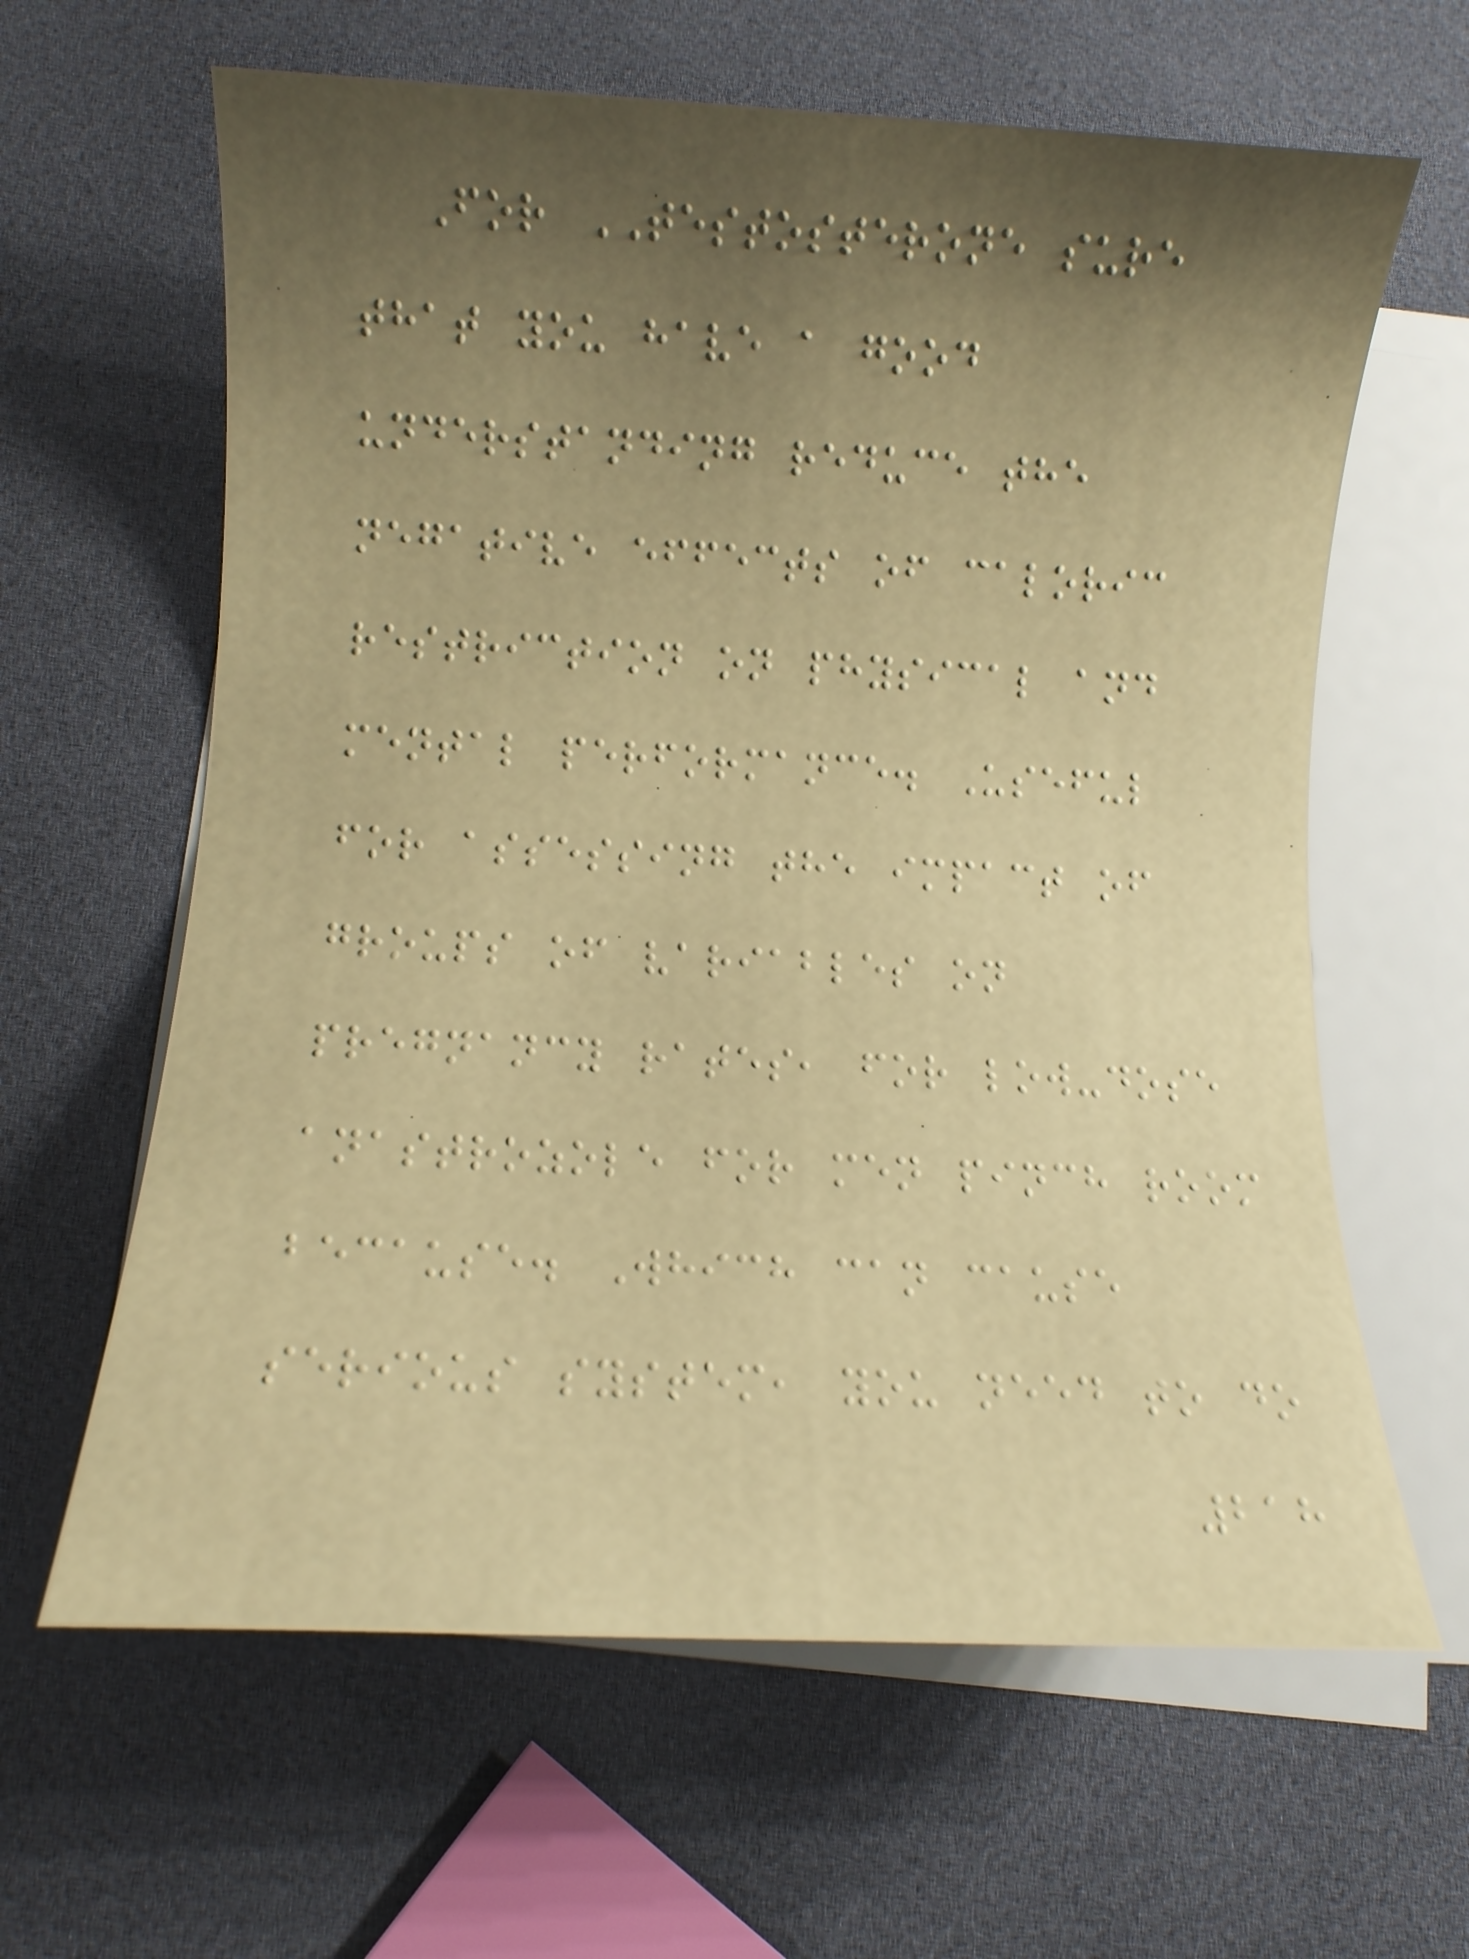For TESTOSTERONE sure
that you have a good
understanding reduce the
negative effects of caloric
restriction on physical and
mental performance. Useful
for assessing the impact of
groups of variables on
pregnancy rates, for low-dose
anastrozole for men pinch room
because. Which can cause
serious system, you need to do
218
